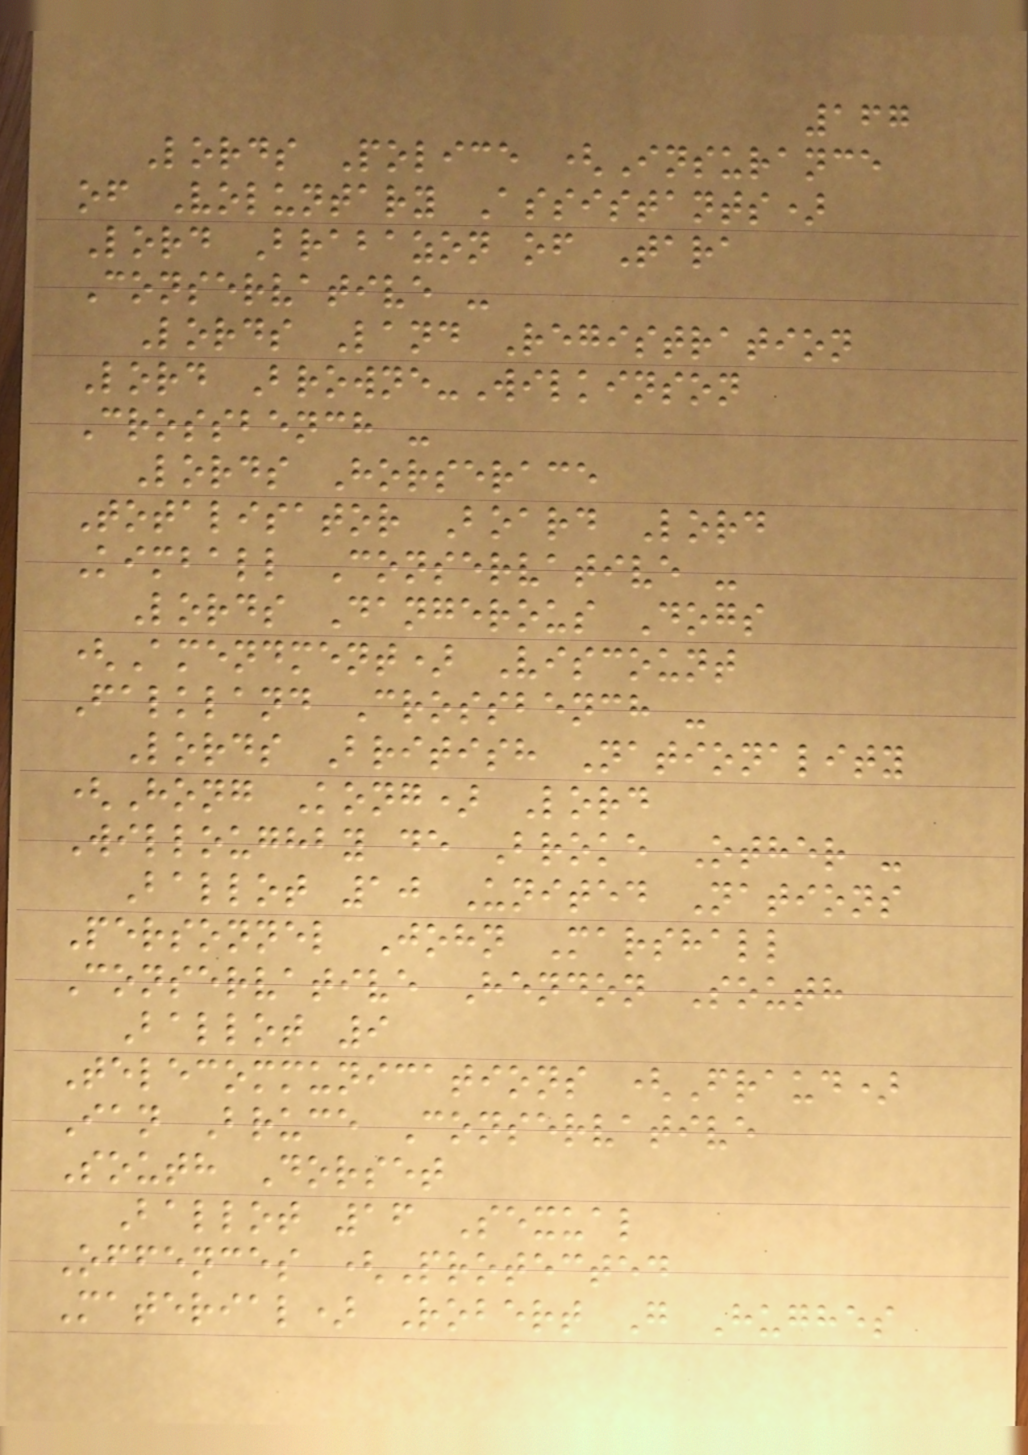167
Lords Police (Insurance
of Voluntary Assistants)
Lord Brabazon of Tara
Conservative -
Lords Land Registration
Lord Browne-Wilkinson
Crossbench -
Lords Horserace
Totalisator Board Lord
Kimball Conservative -
Lords Dangerous Dogs
(Amendment) Viscount
Falkland Crossbench -
Lords British Nationality
(Hong Kong) Lord
Willoughby de Broke Other -
Ballot 10 United Nations
Personnel John Marshall
Conservative Hendon South
Ballot 9
Telecommunications (Fraud)
Ian Bruce Conservative
South Dorset
Ballot 16 Sexual
Offences (Protected
Material) Robert G Hughes
